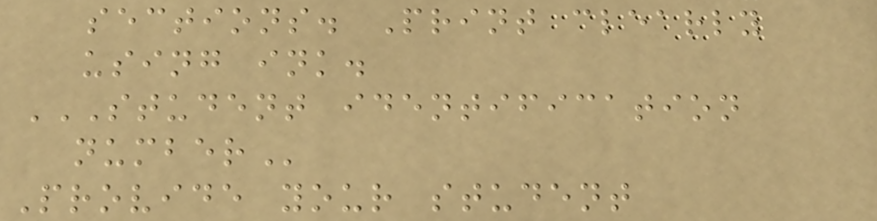sections. Print clearly
using ink.
STUDENT IDENTIFICATION
NUMBER
Provide your student
